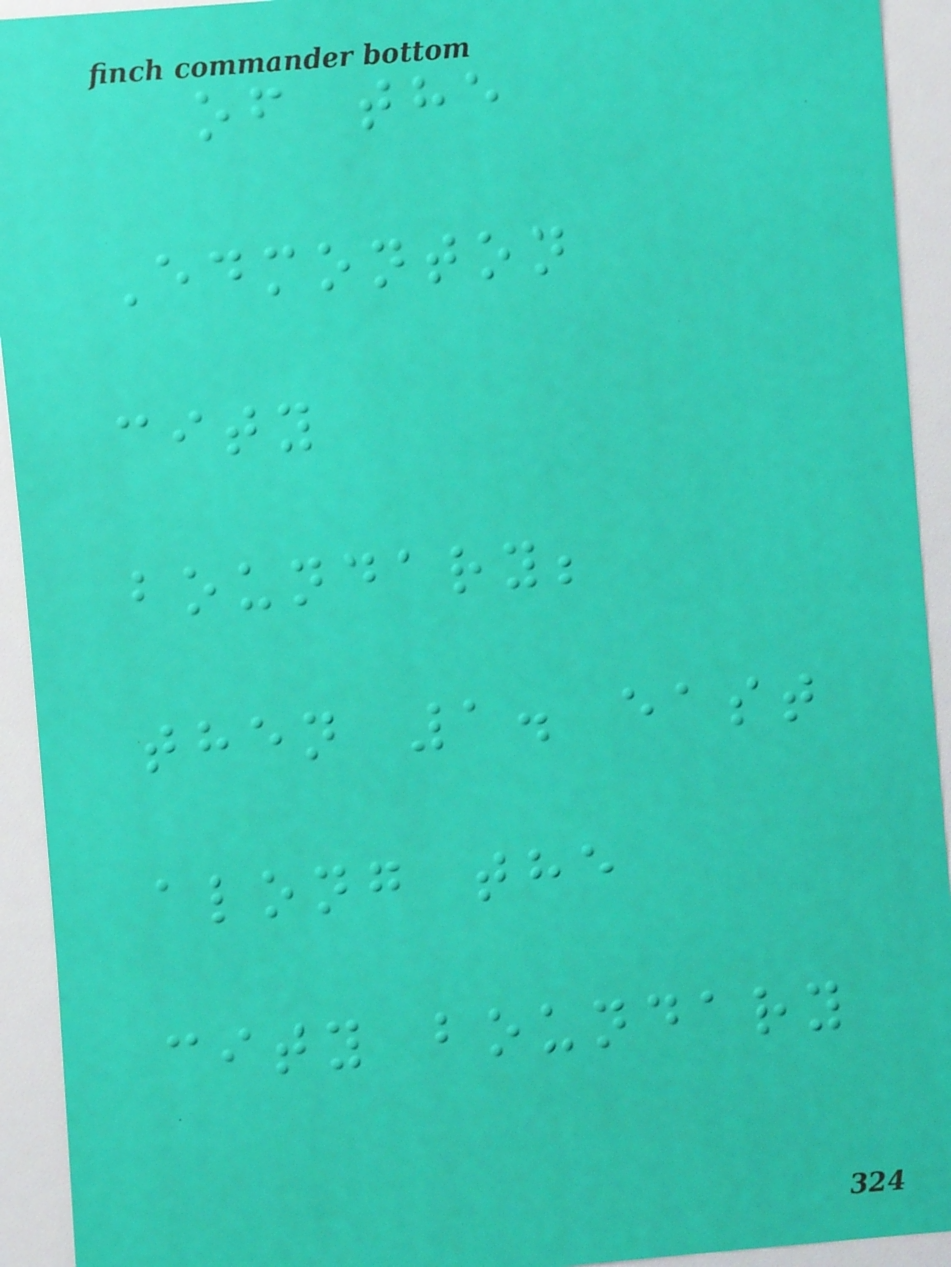of the
Edmonton
city
boundary;
then 1. east
along the
city boundary
